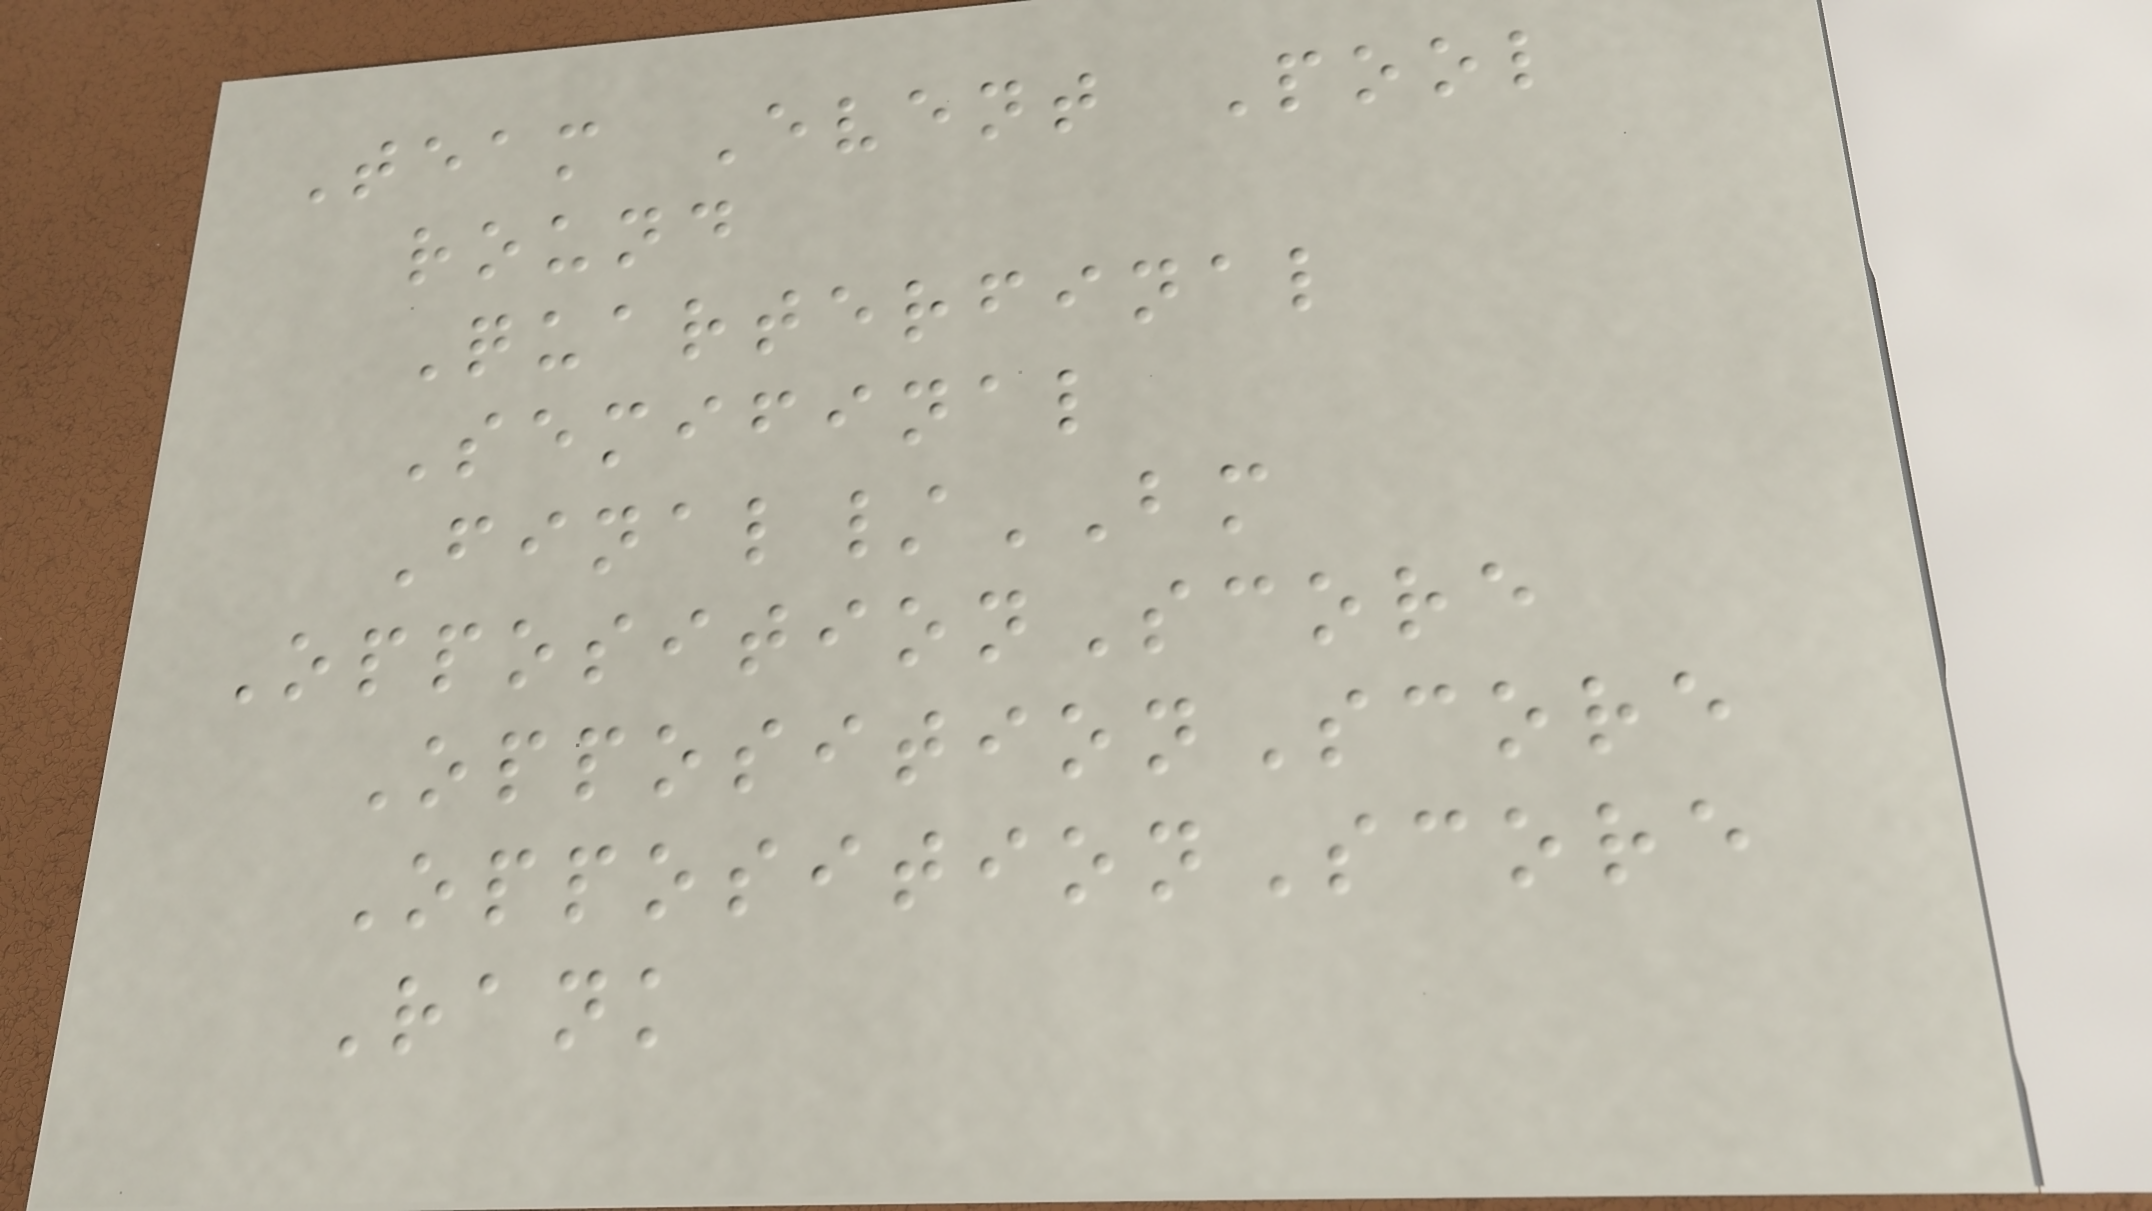Team Event Pool
round
Quarterfinal
Semifinal
Final/BM
OppositionScore
OppositionScore
OppositionScore
Rank
